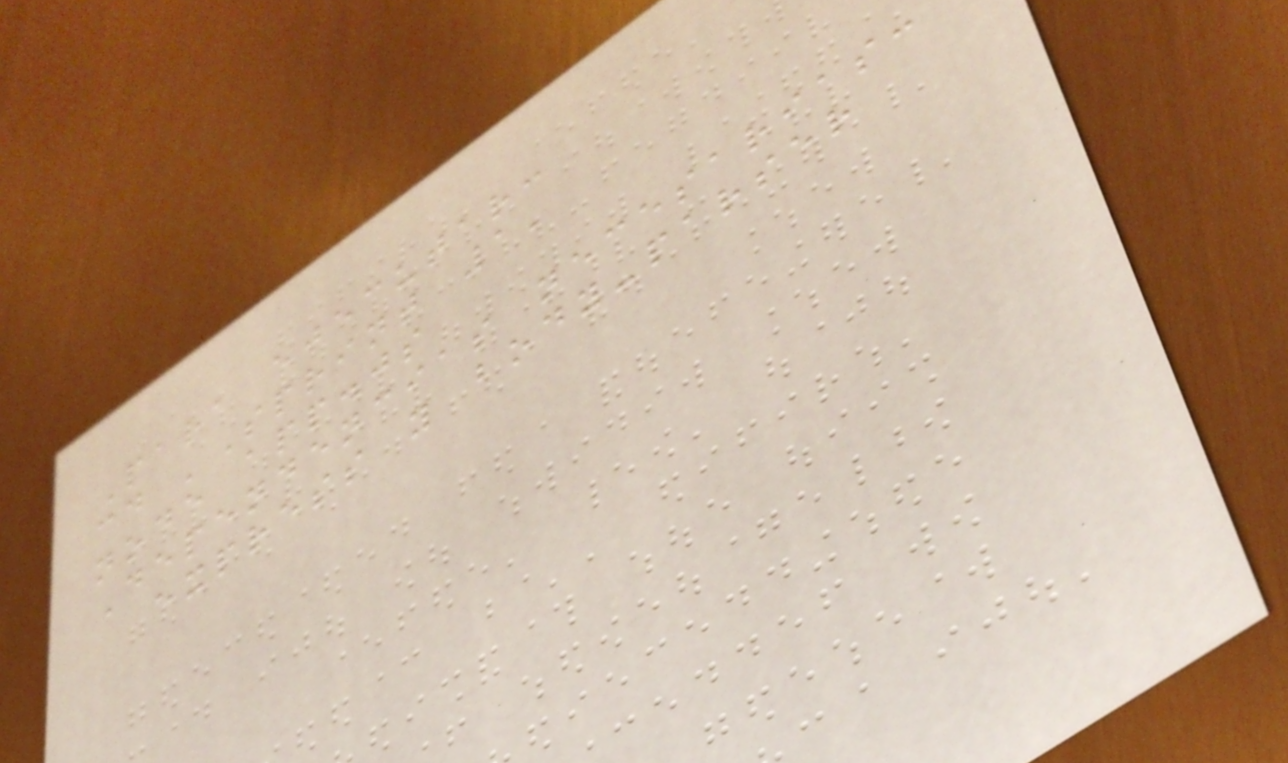Para ejecutar:
cd 'Sprint 1'
node app.js
Dependencias necesarias:
express y body-parser
